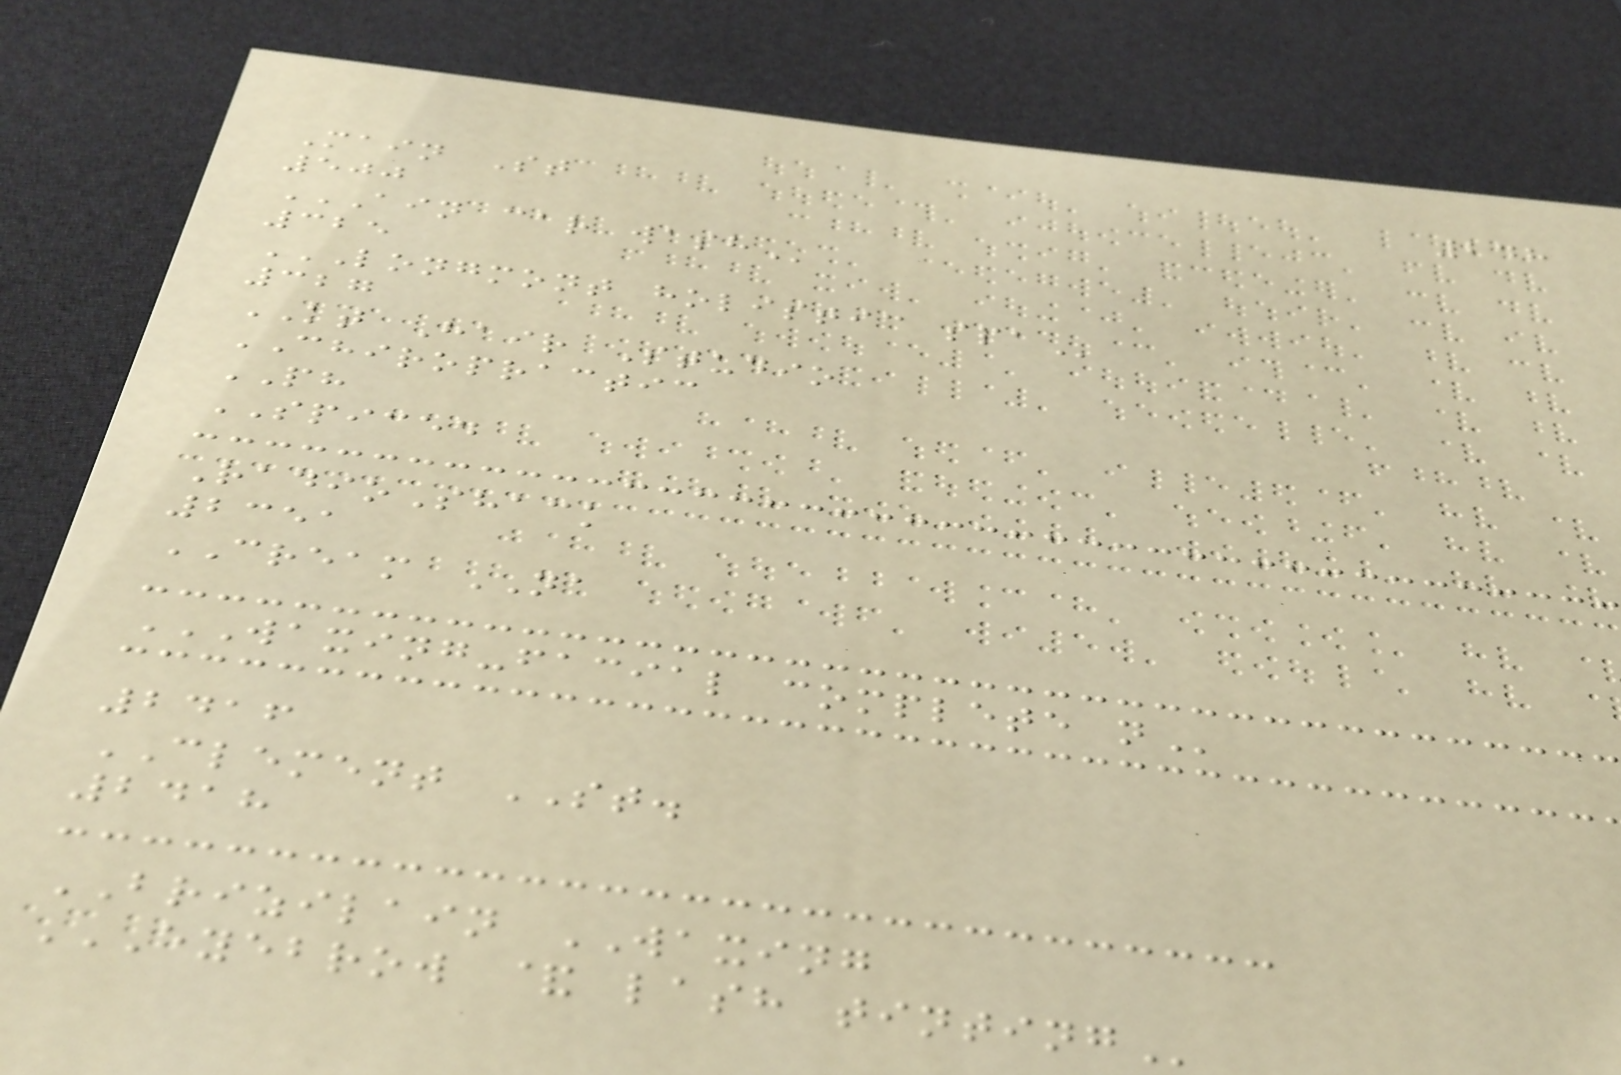248
Main St
500
AIN CAR WASH
325
LONGMONT HOLISTIC SPA
327
KT Hair Studio
CHIROPRACTIC
PH
SPICED
RadioShack
2351
CREAM NA
WAXING-FACIAL COMPLETE N
2416
CLEMENT ST.
2418
BRIZILAIN WAXING
EYEBROW & LASH TINTING
